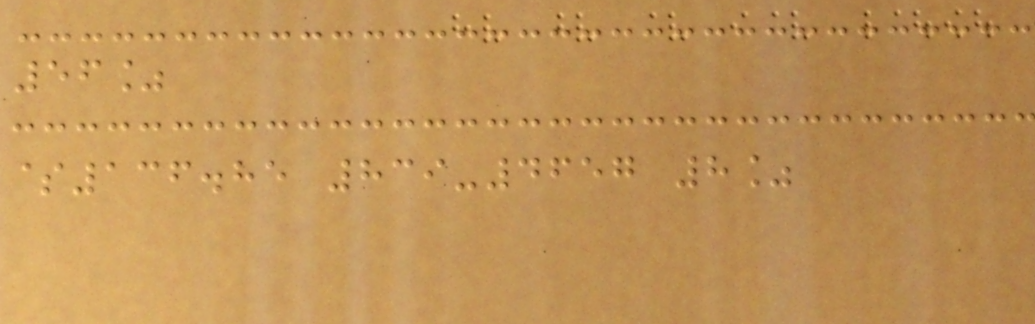56%
$136.85 839-4657 8%
